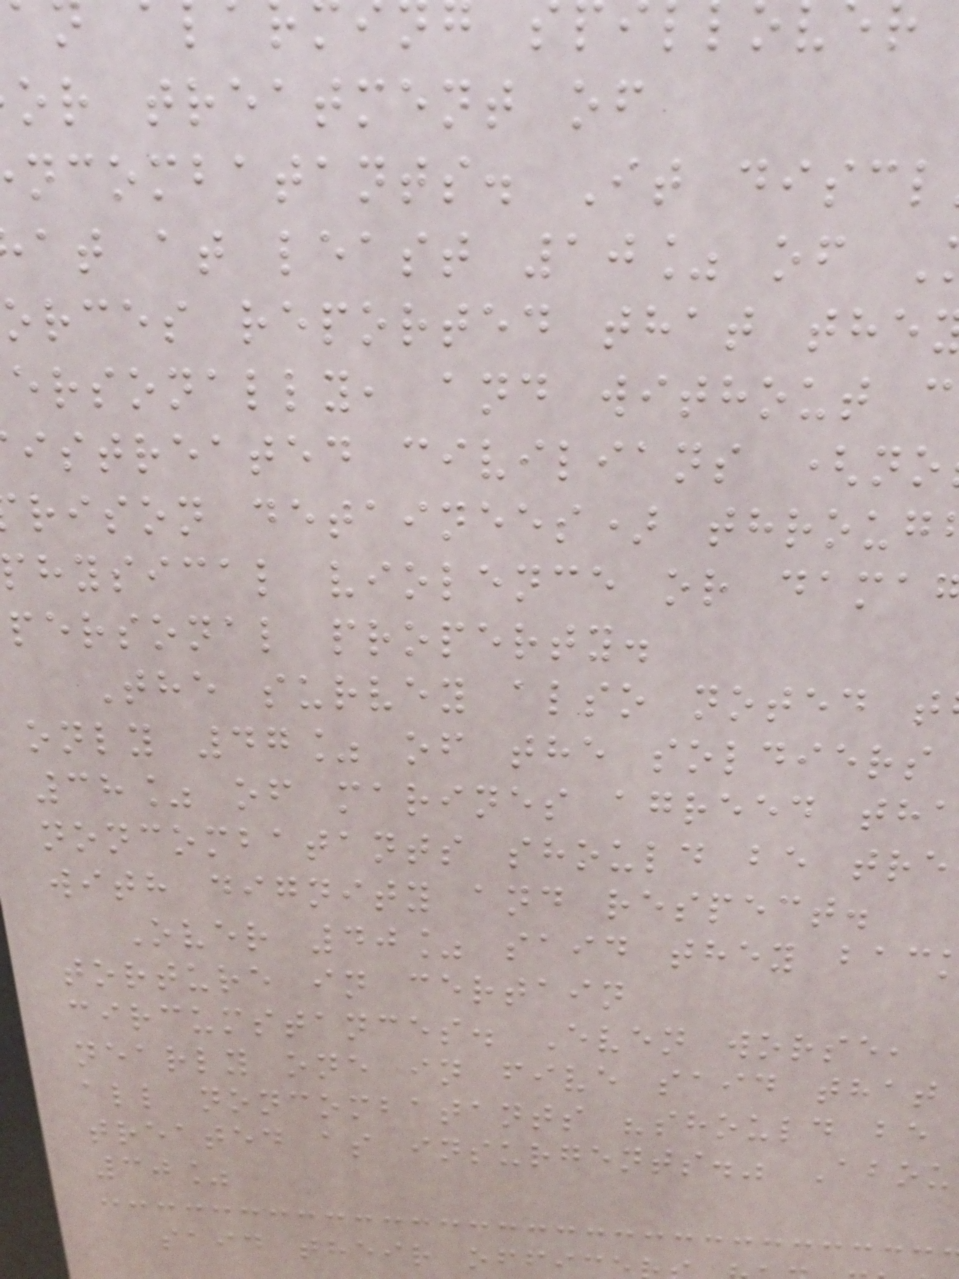or treatment of
ncombatants. It discl
at at least 10% of
orces reported that the
ersonally, and without c
istreated civilians (no
rison detainees) throug
hysical violence or dama
personal property.
The survey also noted t
only 47% of the soldiers
38% of marines agreed th
noncombatants should be tre
with dignity and respect.
Over 40% said they bac
torture in certain
circumstances. Even worse,
nearly one in five said that
all noncombatants "should be
treated as insurgents." Abou
30%
said their offic
